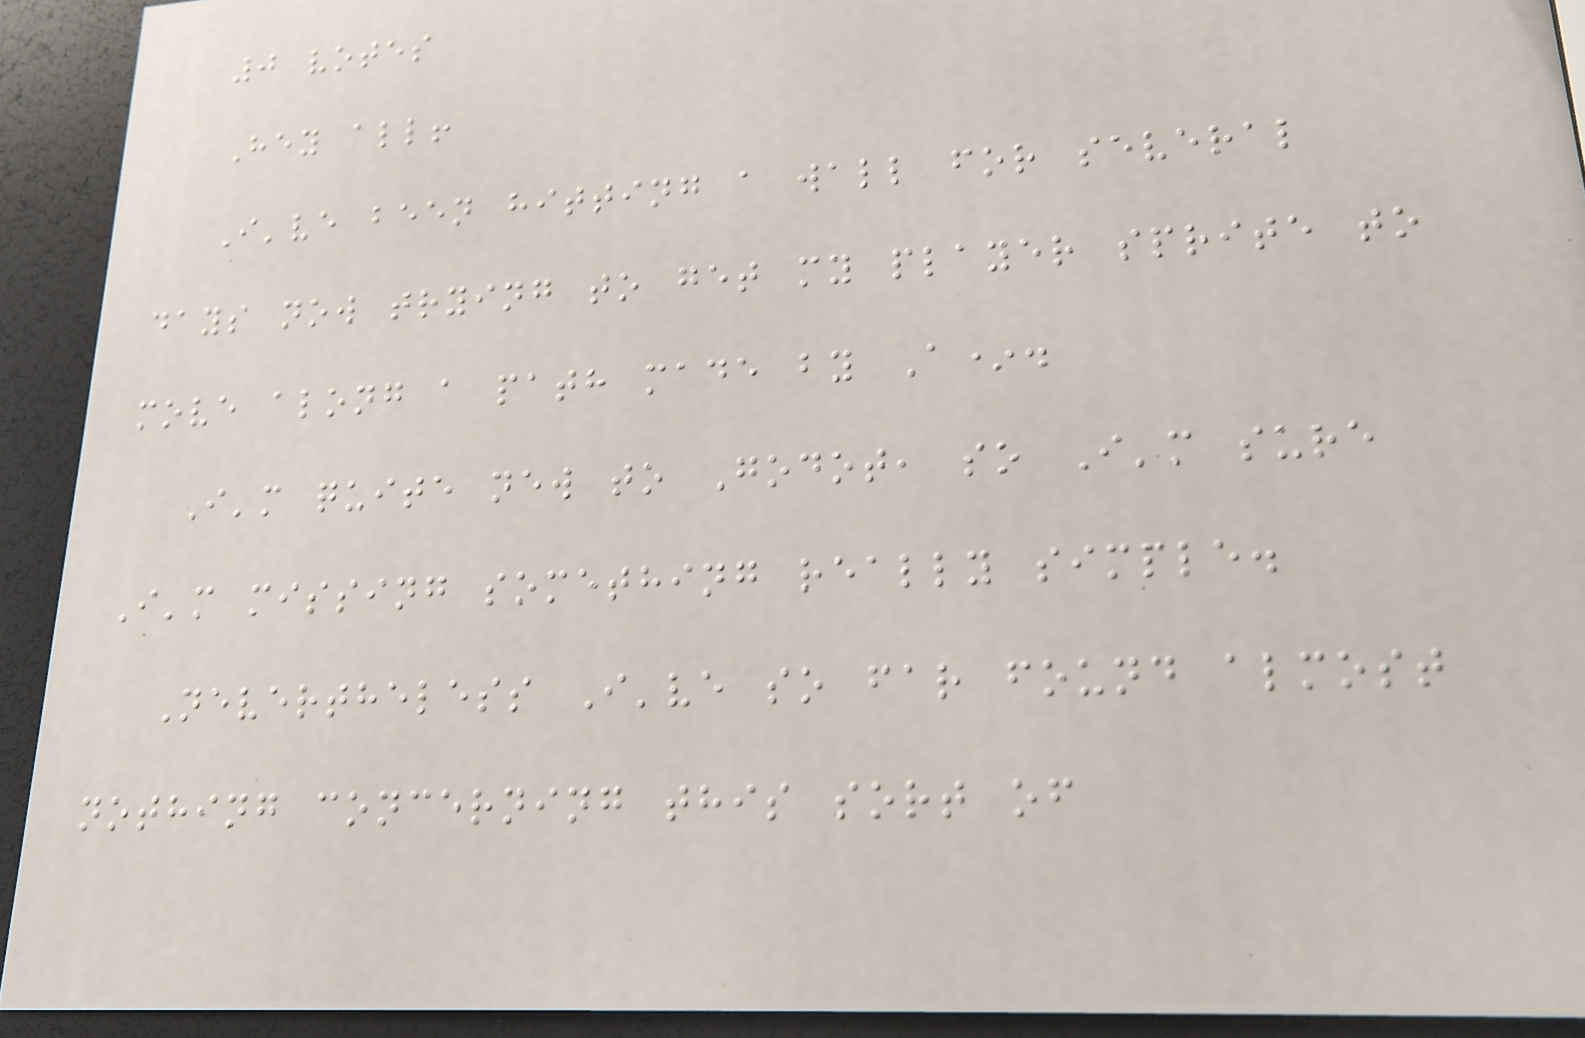0 votes
Hey all!
I've been hitting a wall for several
days now trying to get my player sprite to
move along a path made by A*.
I'm quite new to Godot, so I'm sure
I'm missing something really simple.
Nevertheless I've so far found almost
nothing concerning this sort of
